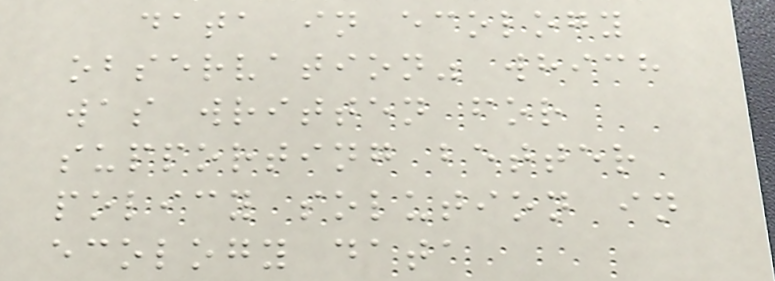data in ecology
observation" which
was written for
supporting better
policy solution in
ecology data
